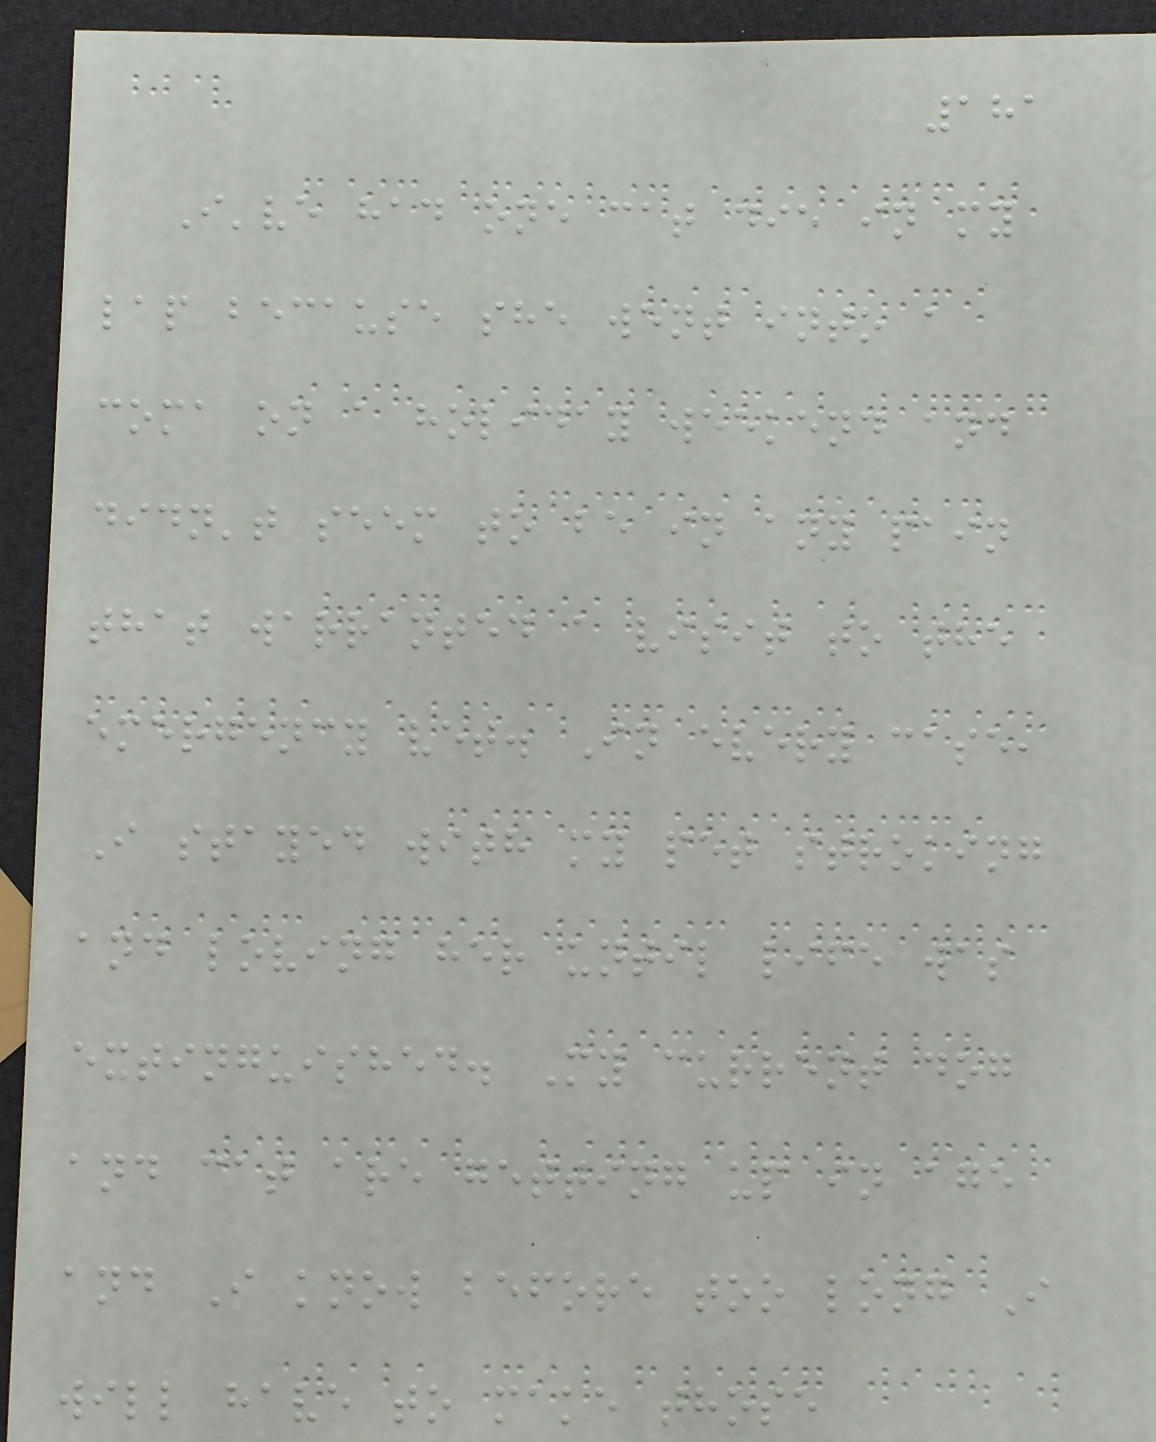181
I've had one cat die in my
lap because she went into a
coma on a holiday weekend and
didn't seem to be in any pain
that warranted a visit to the
emergency vet. In every case,
I stayed with my pet stroking
and loving her until life was
extinguished. My current dog
and cat are getting up in age
and I know before too long I
will have to make those
